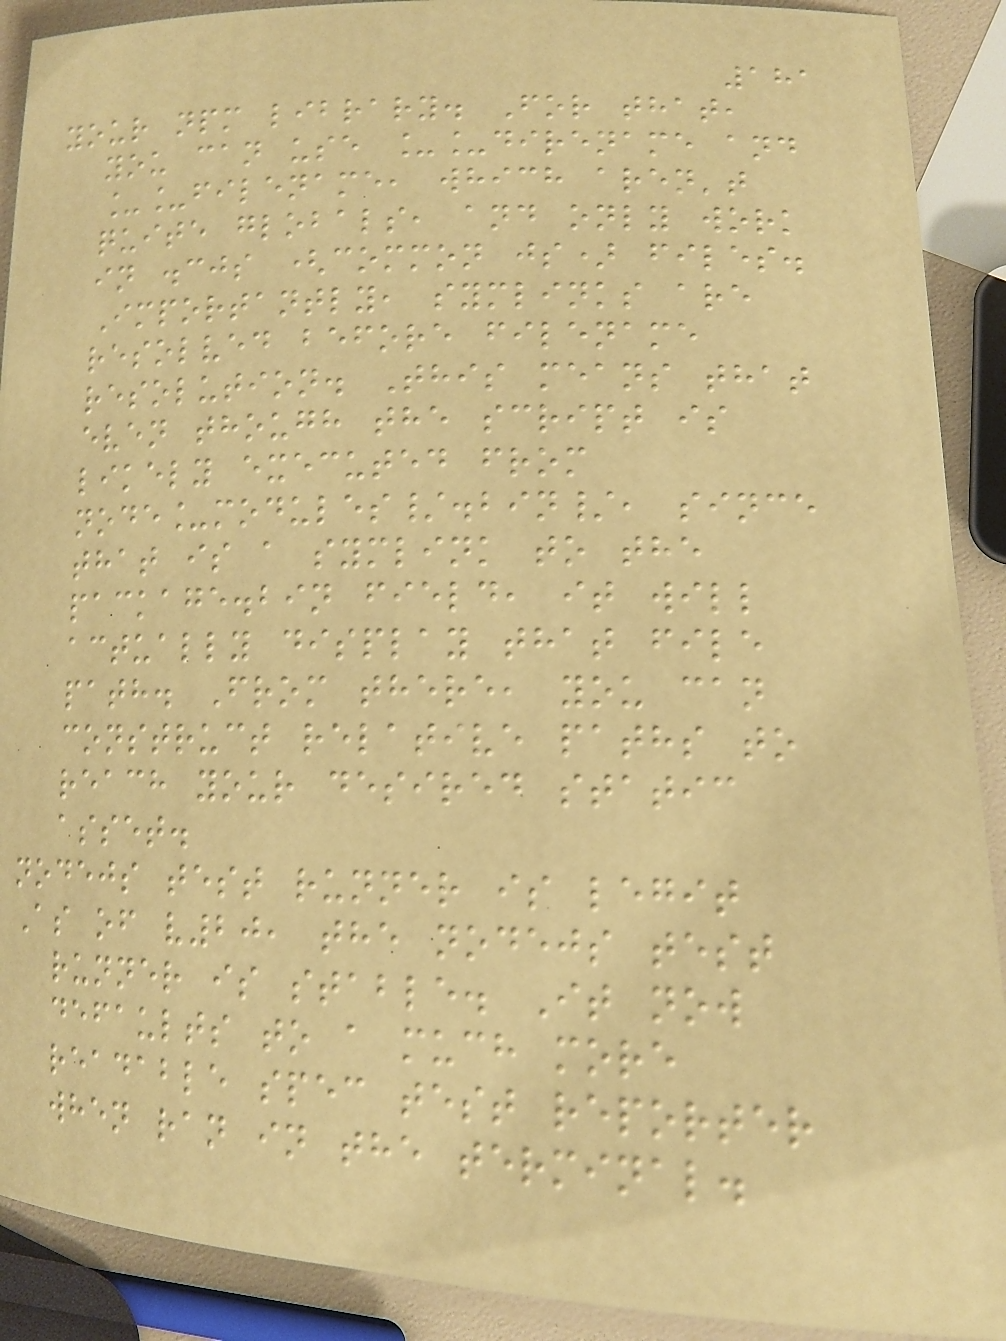181
your npm library. For that,
you can use __direname and
__filename, which aren't
quite globals, and only work
in .cjs (common js) files.
Importantly, symlinks are
resolved before filename
resolution. This means that
even though the script is
likely executed from
node_modules/.bin/, since
that is a symlink to the
package.bin field, it will
actually display that file
path. From there, you can
construct relative paths to
reach your desired static
asset.
nodejs test runner is legit
As of v20, the nodejs test
runner is stable. It now
defaults to a much more
readable spec test reporter
when ran in the terminal.
